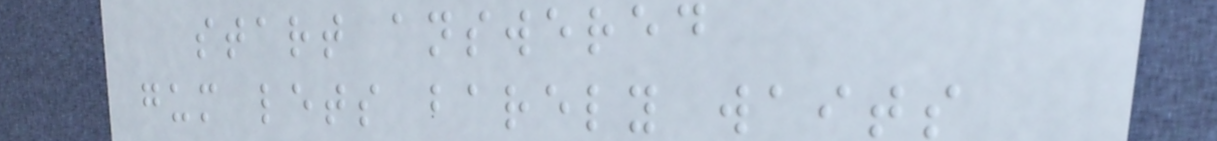start answered
gum lets barely waits
